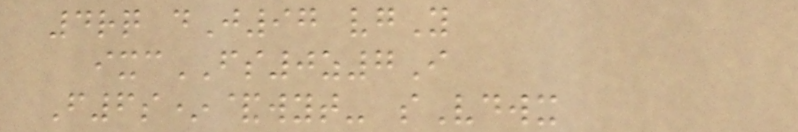4rq dJ97 vgY
ixcFS0z7I
F6s*&wyt- sVdwx
